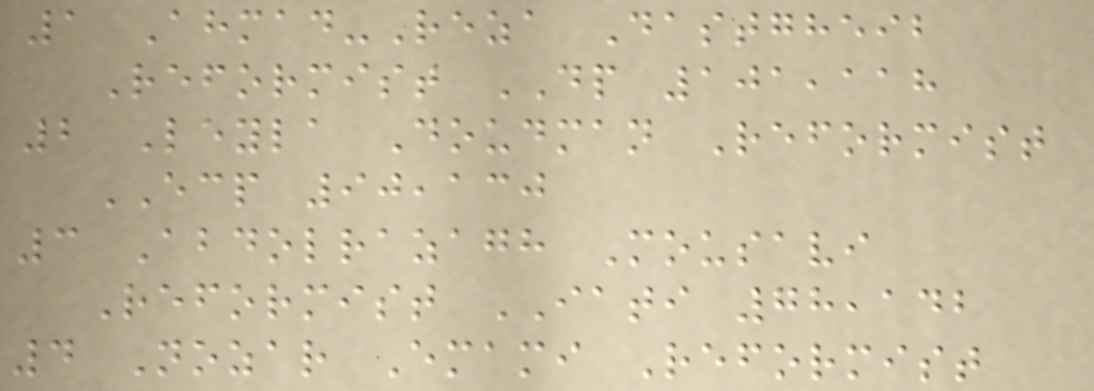1 Ahmad-Reza Dastgheib
Reformist DP 101,118
2 Leyla Doudman Reformist
ECP 90,130
3 Abdolrazagh Mousavi
Reformist IATI 78,142
4 Nozar Emami Reformist
